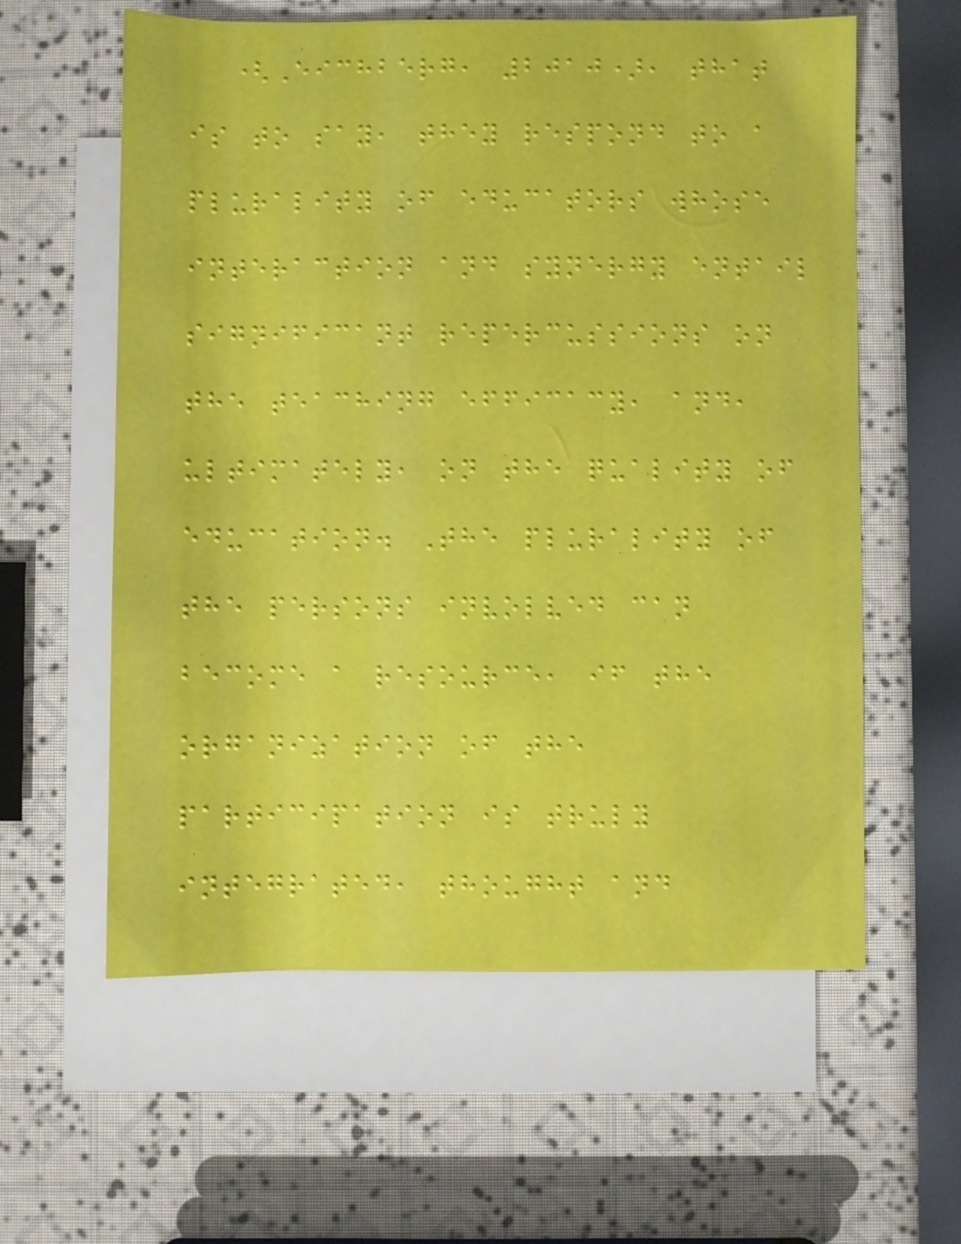(Eichberg, 2010), that
is to say, they respond to a
plurality of educators whose
interaction and synergy entail
significant repercussions on
the teaching efficacy, and,
ultimately, on the quality of
education. The plurality of
the persons involved can
become a resource, if the
organization of the
participation is truly
integrated, thought and
